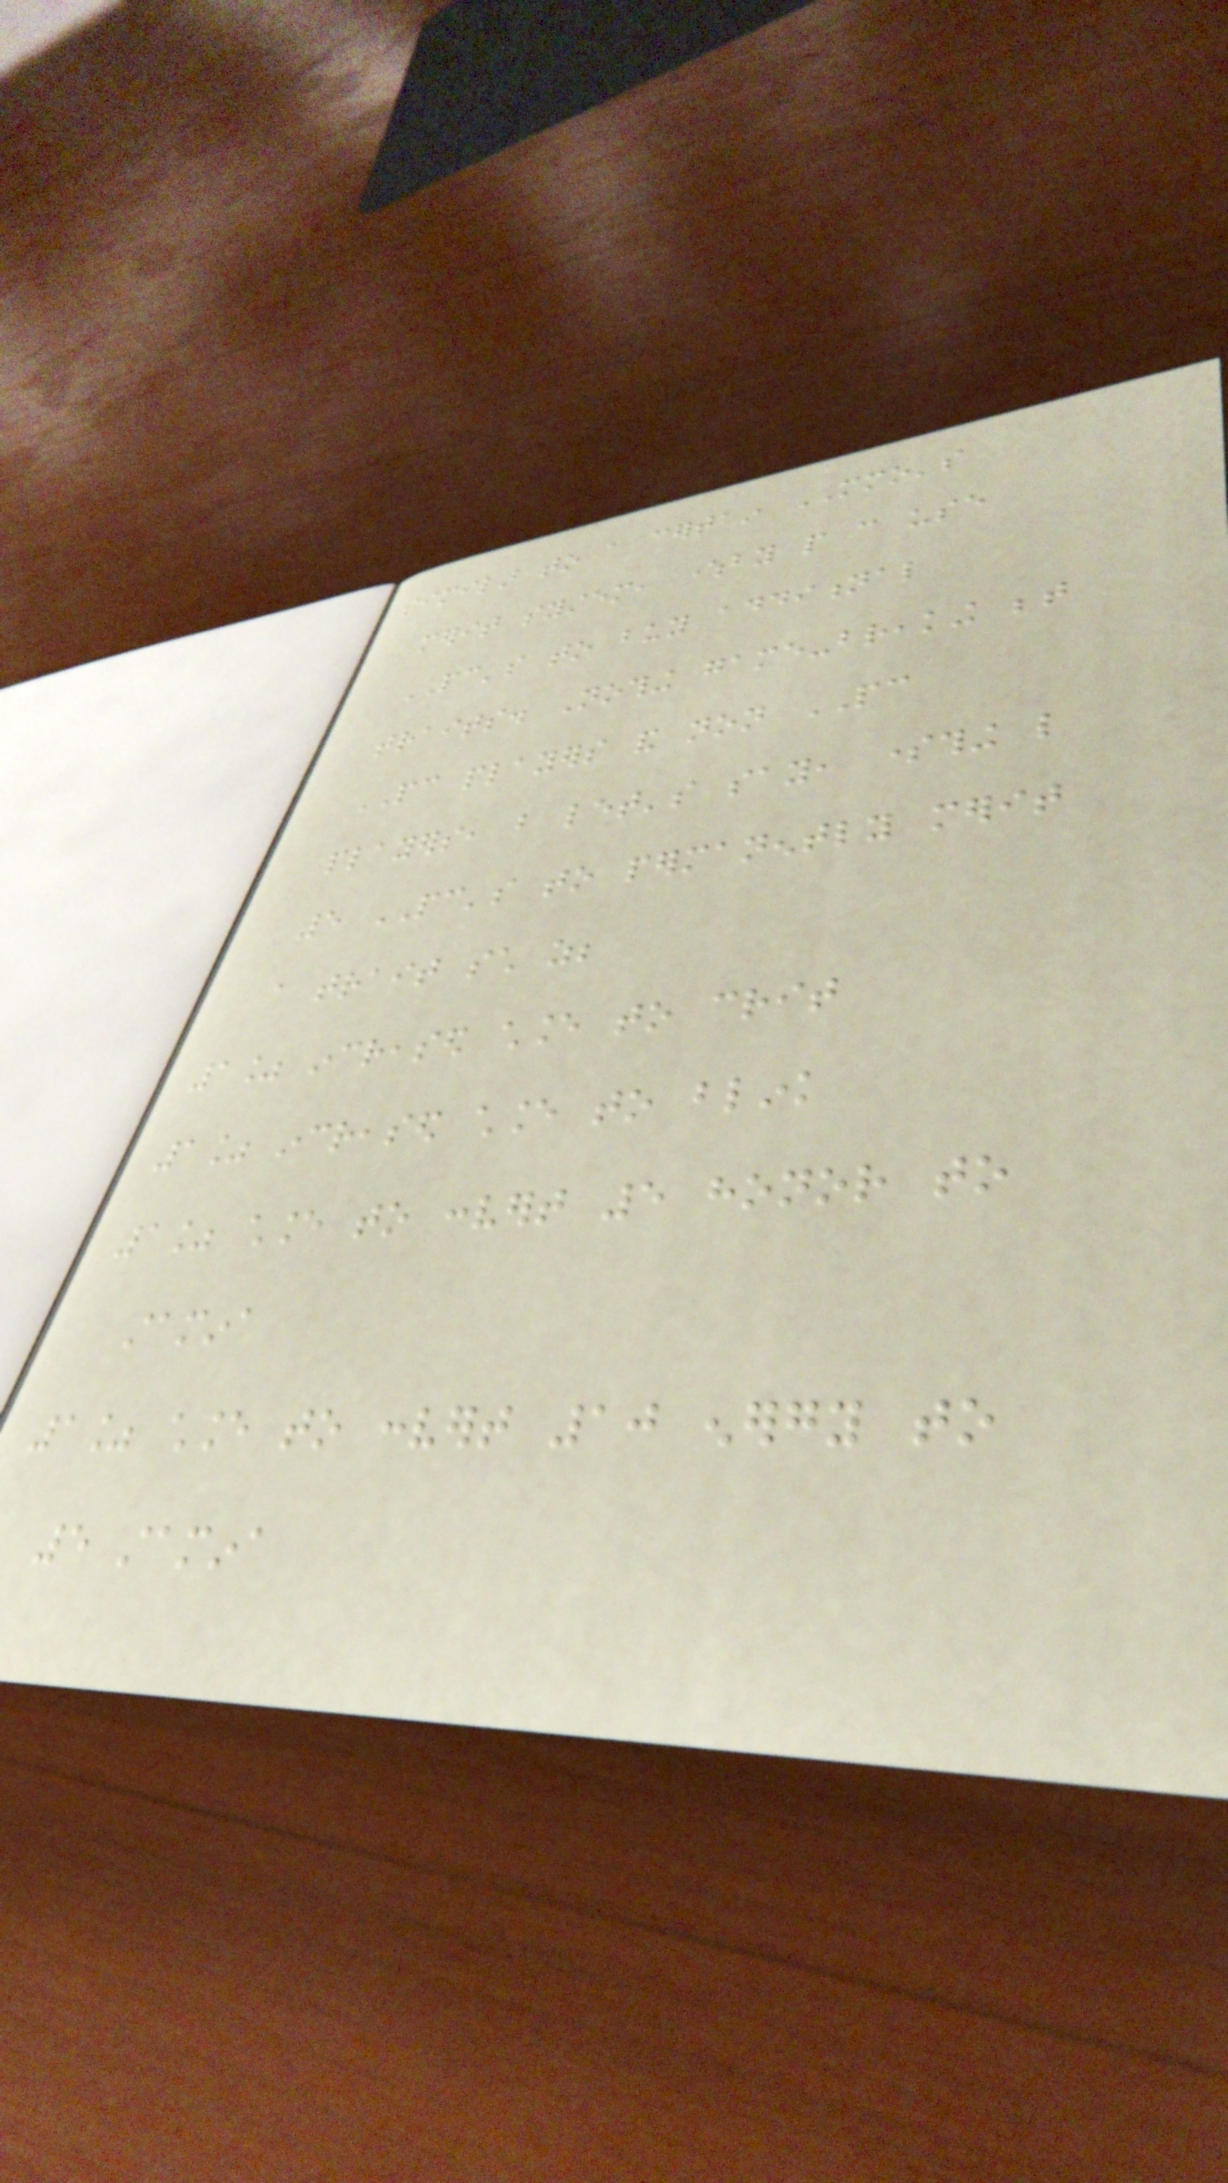similar to a certain MMO's
merit system, whereby people can use
PC's to buy additional
traits. Nothing game-breaking between
PC players and non PC
players, but let's say, something like
5 PC's to permanently merit
a trait such as;
1% increased chance to crit
1% increased chance to blink
1% chance to convert 5 honor to
stamina
1% chance to convert 10 energy to
5 stamina
